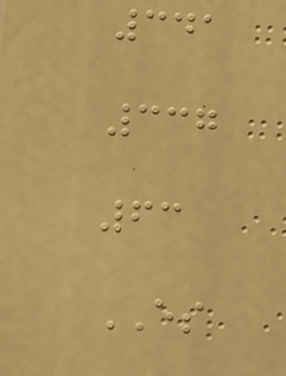341
337
63
ES
